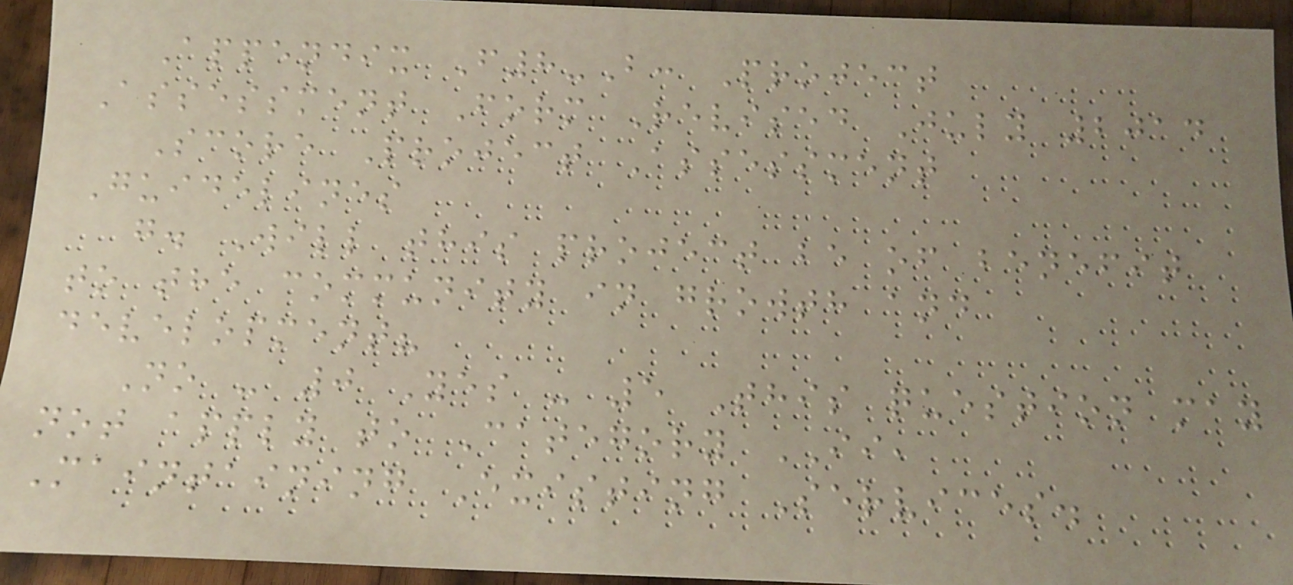Appendix F8-B: Project
Assessment Form Revised July 2014
Score Project Assessment
Guidelines
g. Will this project be of benefit
to the community in growth and
development?
No - 0 Yes - 5 This question may
not apply to Category II,
Maintaining Existing Services.
